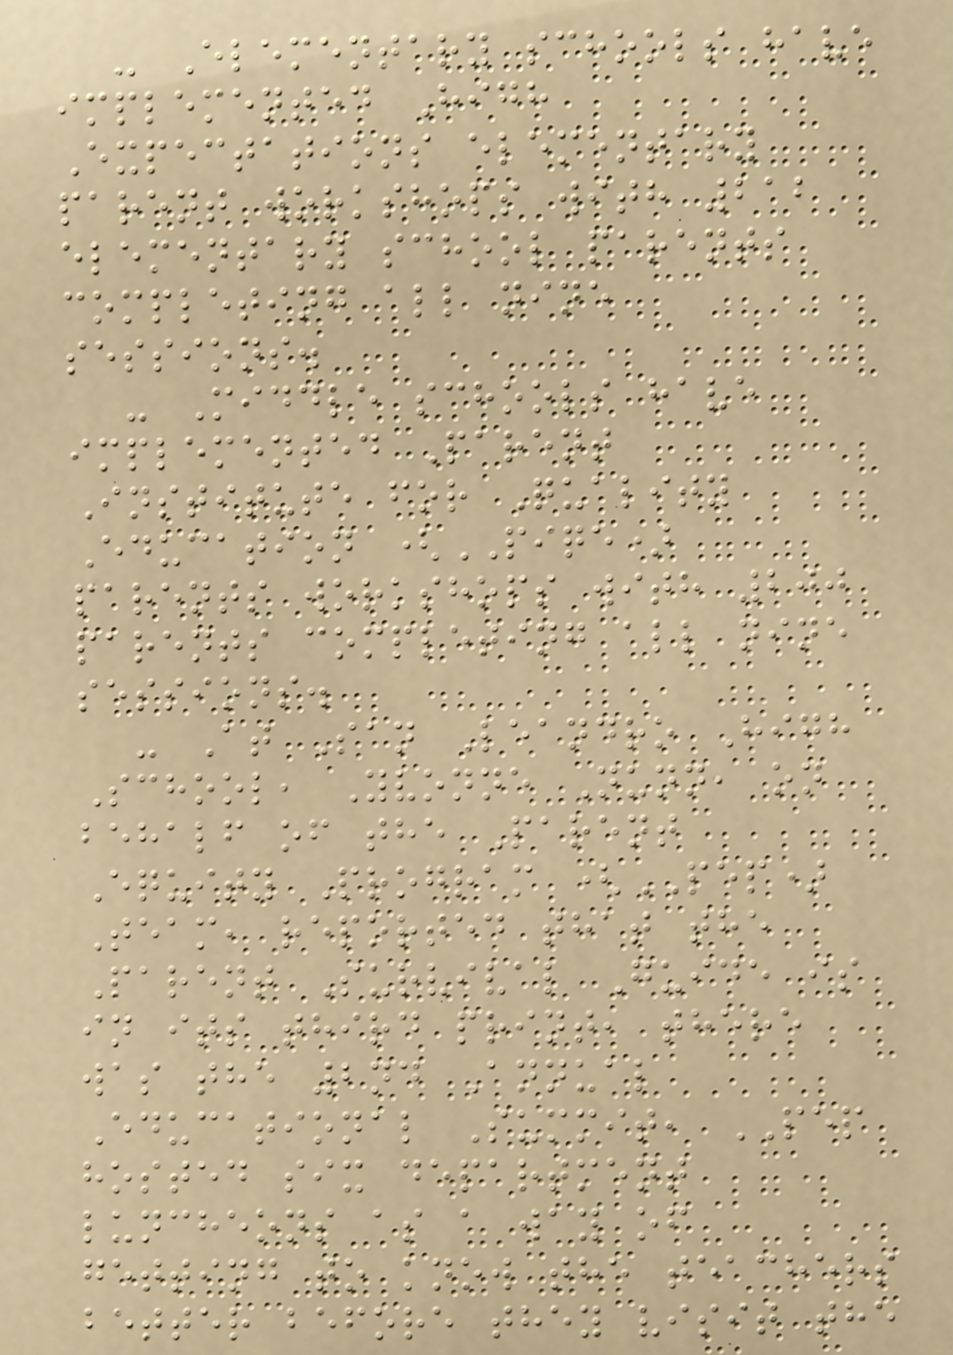- Elementary schools have
implemented High
Expectations elementary
parent workshops with 212
elementary school parents
completing all nine
sessions.
- Middle schools have
implemented Parent
Institute for Quality
Education (PIQE)
parents workshops with 200
parents completing all nine
sessions.
- At San Leandro High
School, Yvonne Nunn, on
behalf of the Parent
Equity Program (PEP)
Team, reported that the
Parent Survival Guide is
in its third print, there
was the 2nd Annual
Educational Summit, PEP
hosted six department
luncheons as a way of
getting to know the teachers
better before they visit the
